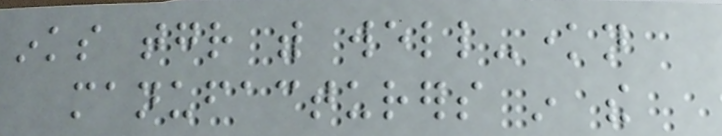inks together with well-known
manufacturers in the
